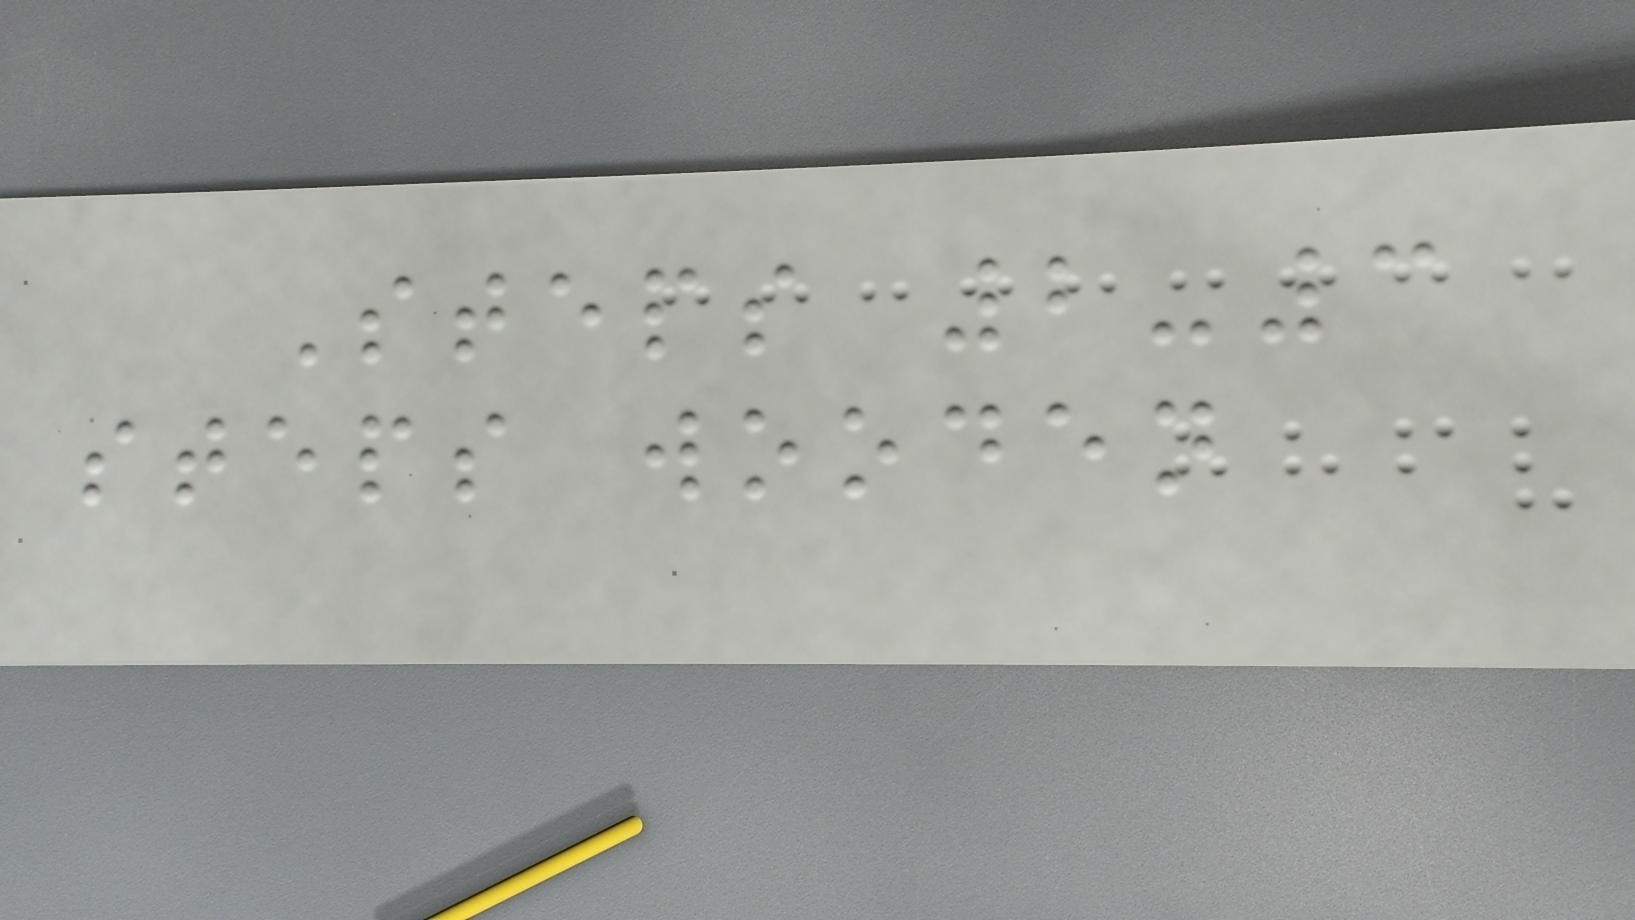Steps 2-3
steps wooden
